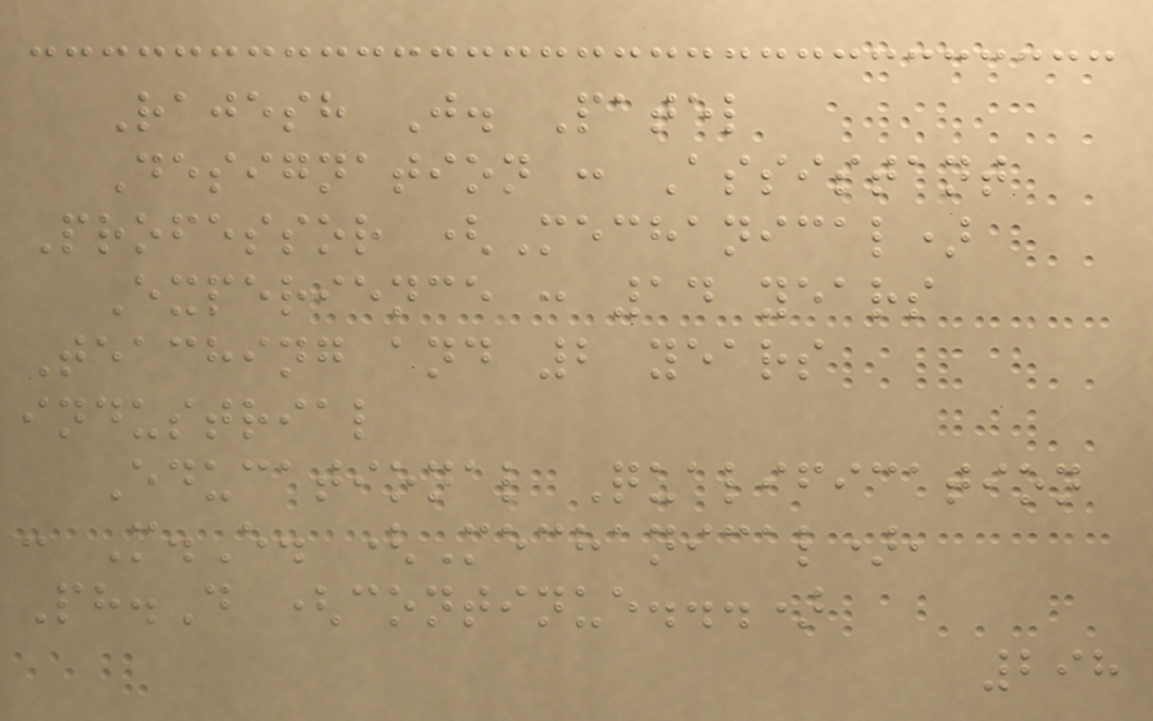Rajesh J. Patel
Designation : Assistant
Professor (Mechanical)
Experience : 14 years
Teaching and 2 years
industrial
Educational Qualification
: M.E. (Mechanical),
Ph.D (continue...)
298
